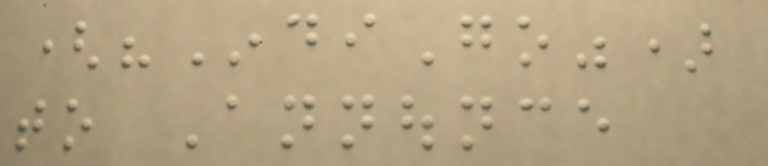("IndiGo")
to Announce
